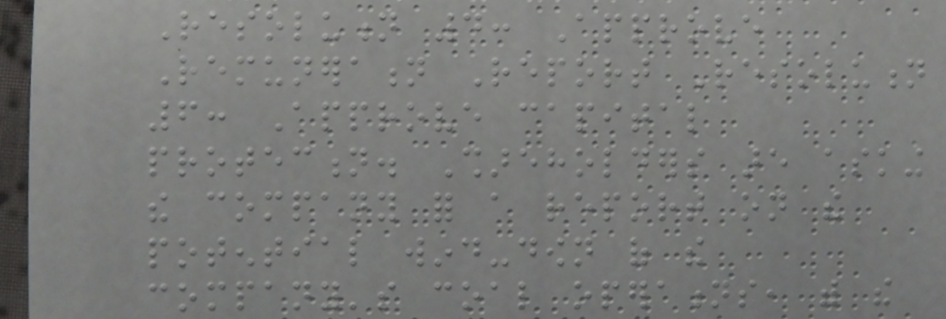Resolution 4: Approve
Remuneration Report Resolution
6: Approve capital
protection. Shareholders are asking
the company for a report on the
potential wind-down of the
company's coal operations, with the
